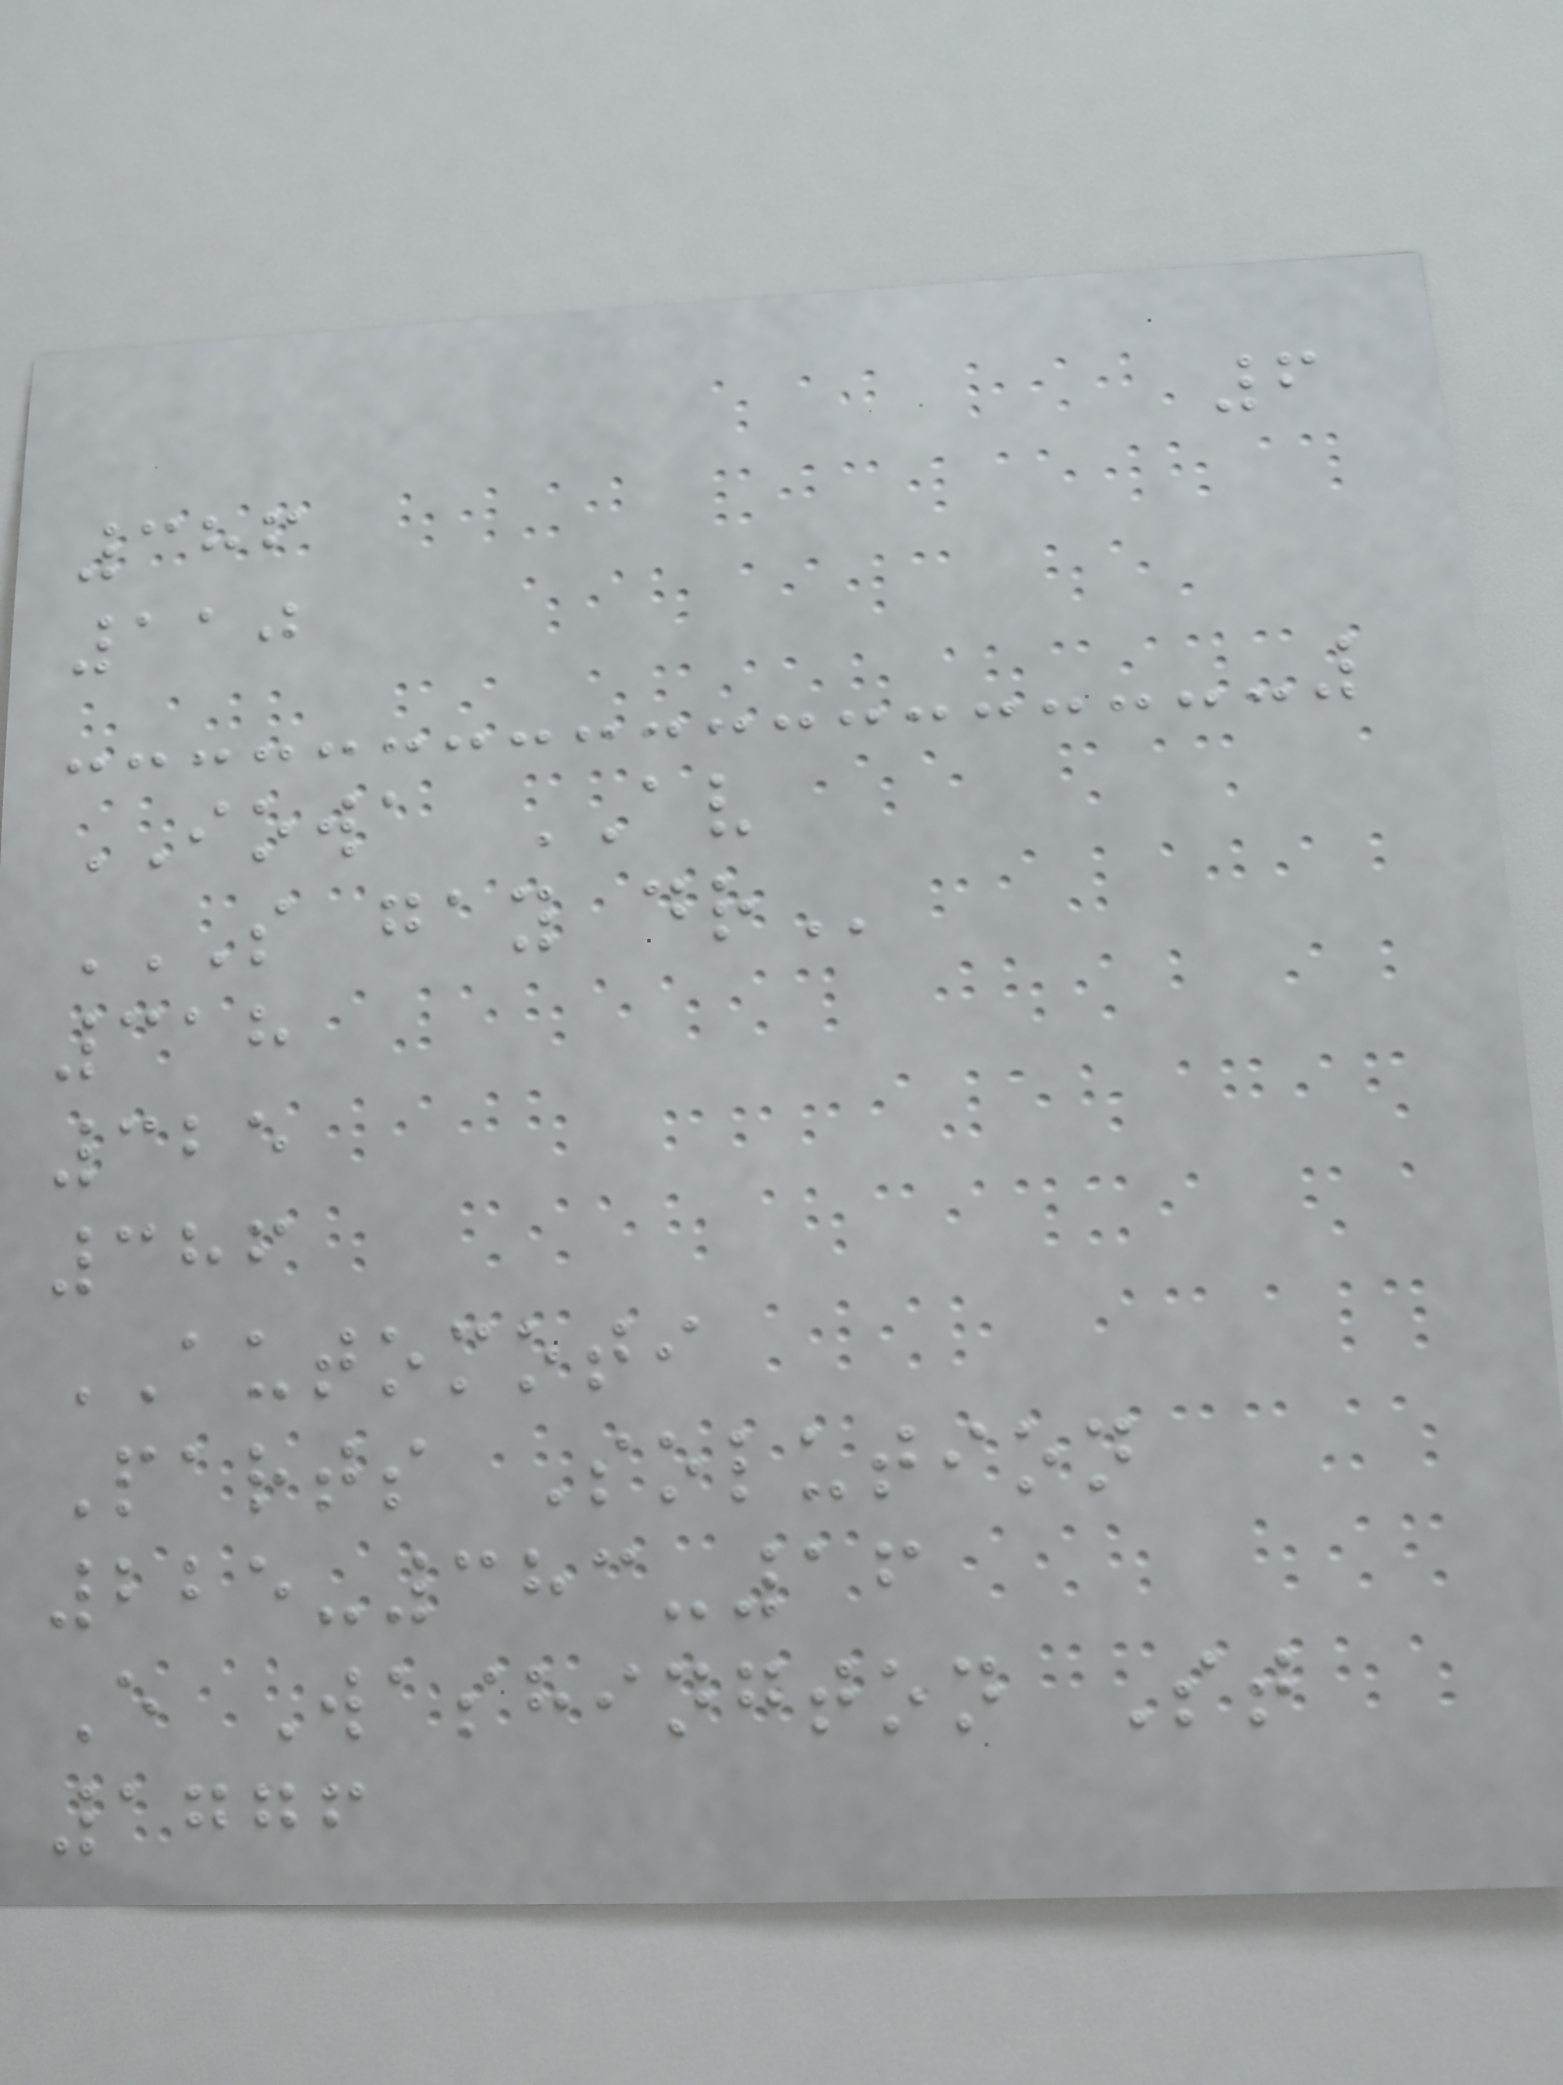6
386
110
IOWA AV
S GAY DR
318
325
386
AUTOMOTI
Parts Solution
225-383-16
E Washington St
1776
